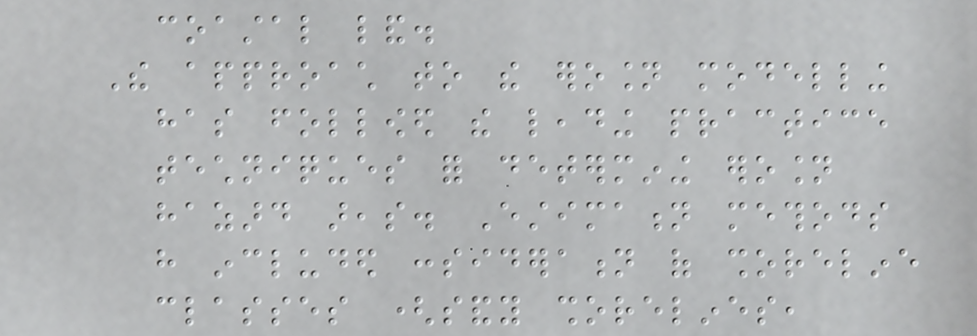coastal land.
The approach to the erosion modelling
has followed the leading practice
techniques for determining erosion
hazard areas. Estimation methods
have included consideration of shoreline
classes (sandy shorelines,
